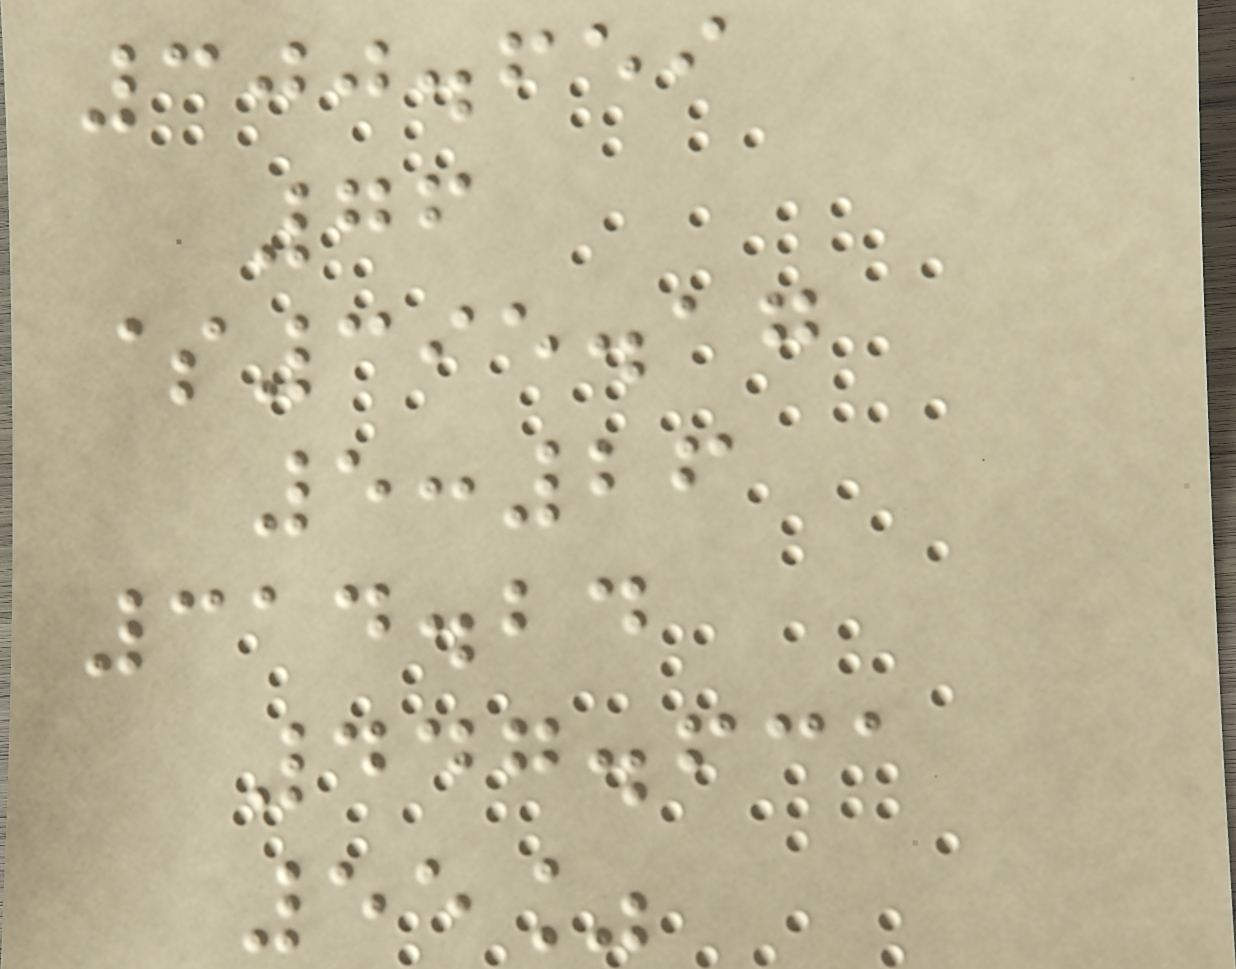300.659
76
$395.17
5:26
314.24
447.631
55%
